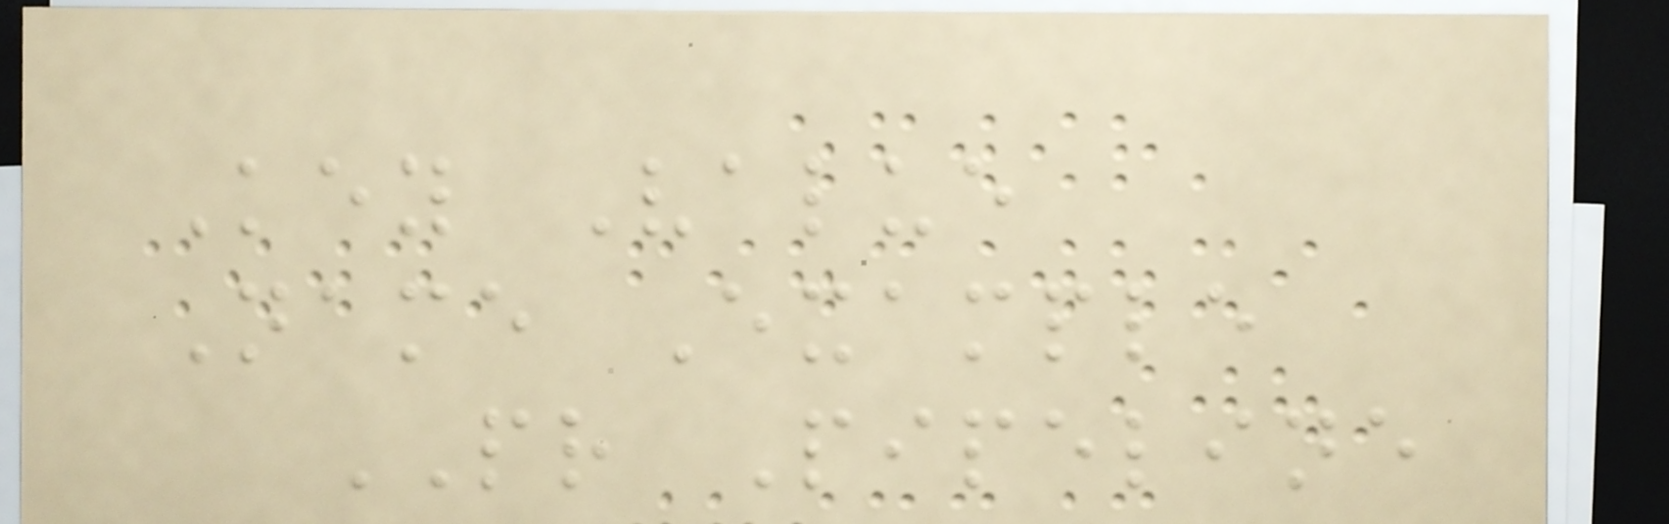Key Value
Name Example
PR Pipeline
